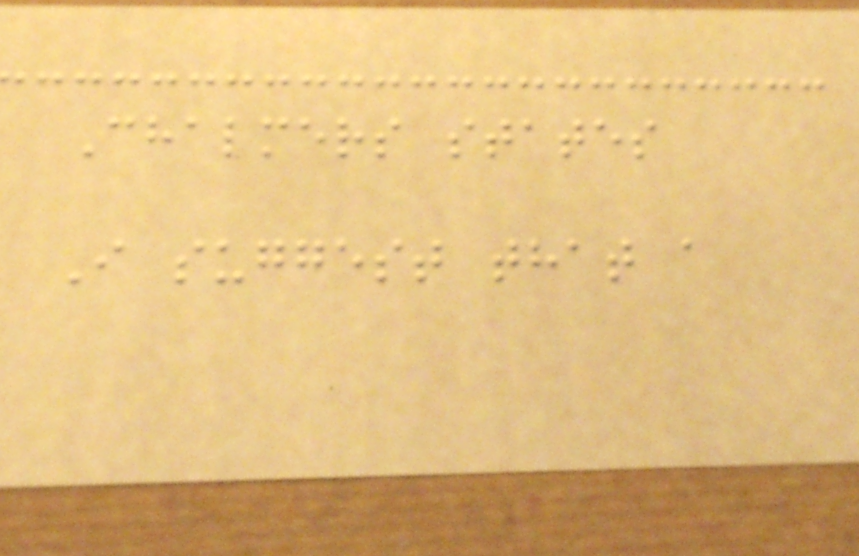Chalmers states
I suggest that a
